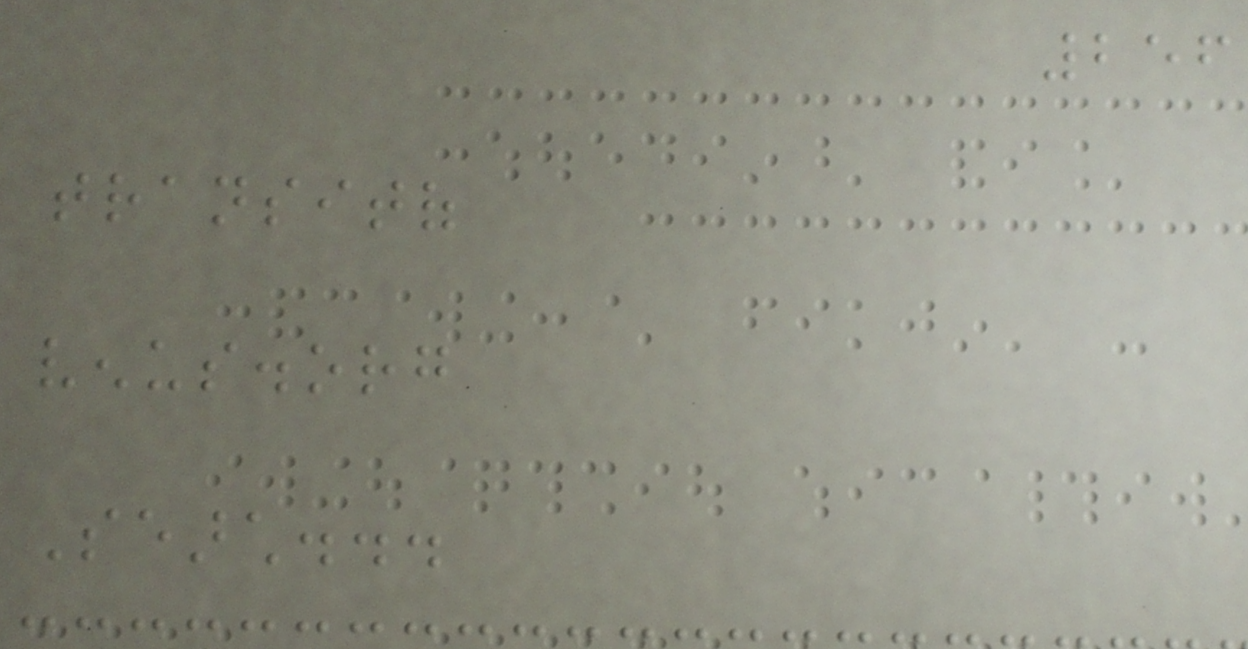256
transitof
venus.org
Search...
